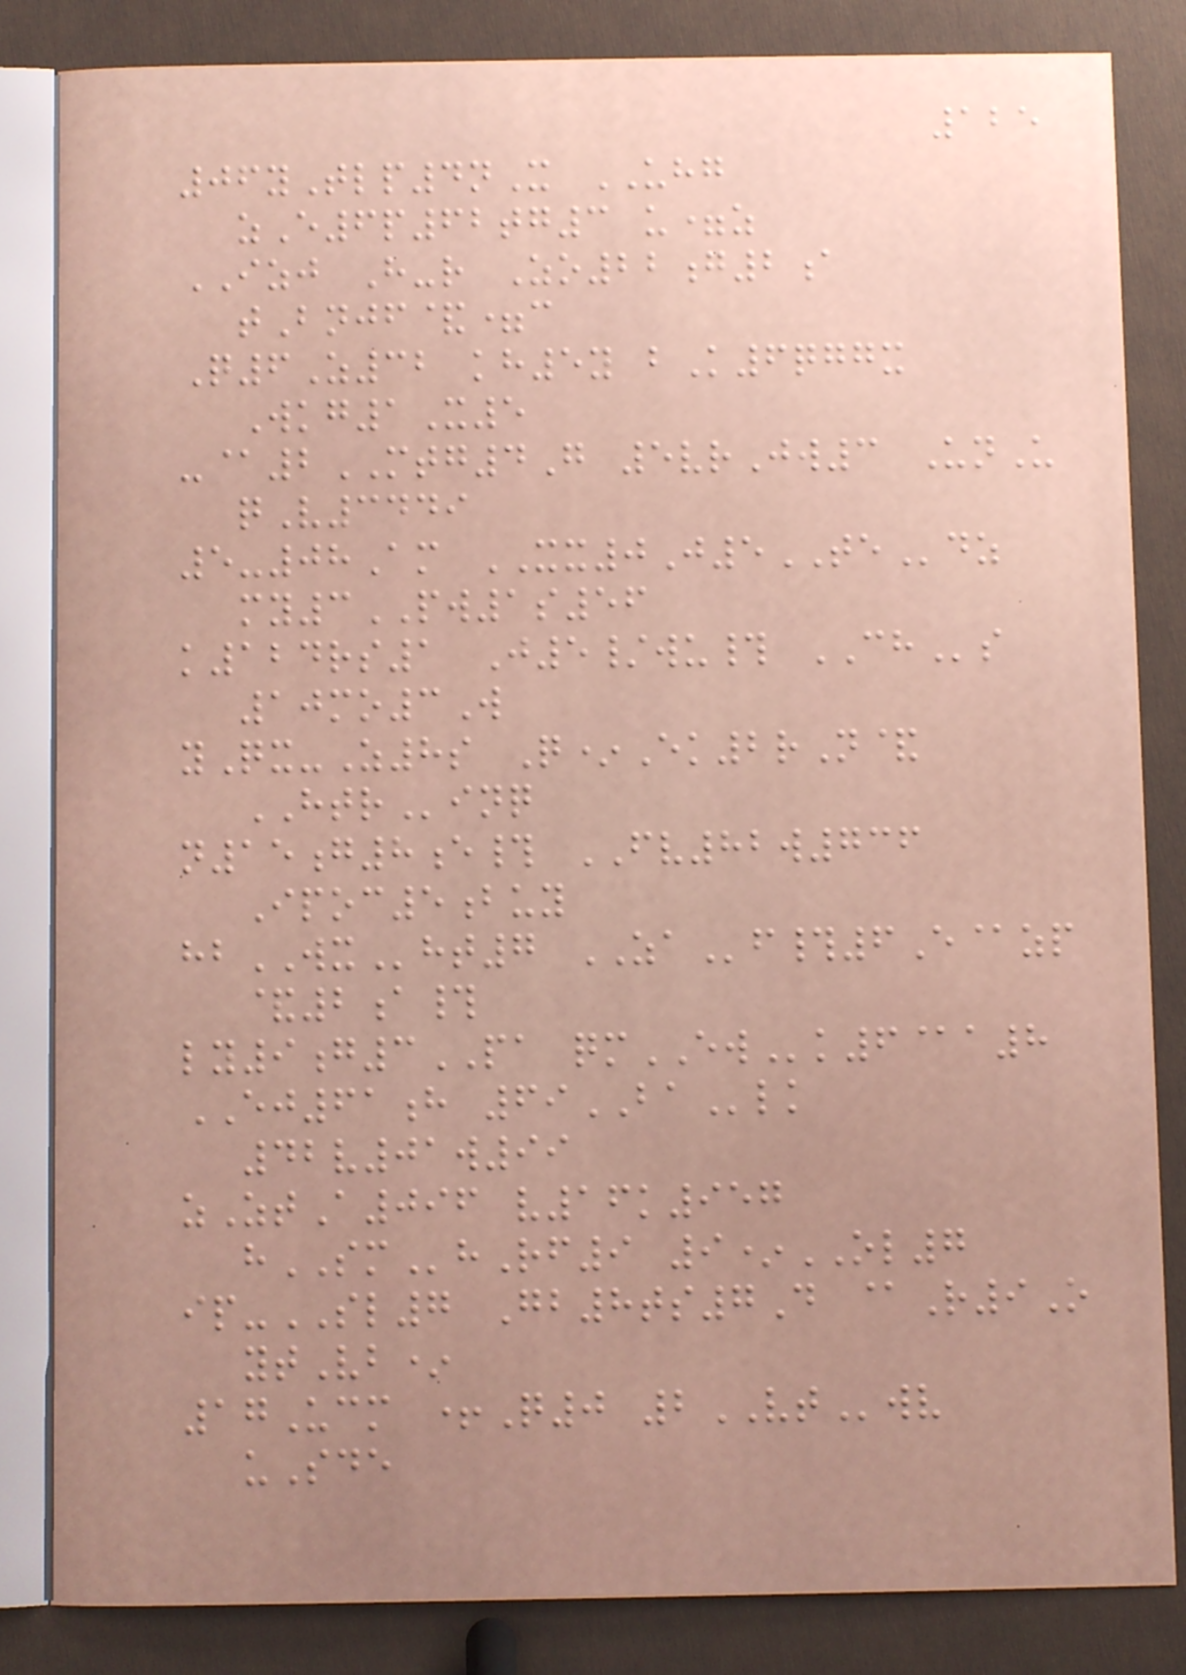125
06yTlp4nX UHG
zE6p62tg3 u=z
IZJ H-r Zo22g2a
tBnjf&=c
Q6Z32 kh5y bK6qggx
Wkg1X5
-@2MTG4G 5vrJw3 UnU
qV3449
5-08Am XX0J5TEdz
my3PW1s56
k124rs1 J5/wu# CHs
10mo3W
yQx-Z8s Q*Ek2rN&
HTRinq
n15g8e# FV82w736
Ipoc5buy
hbWXht7 ZAf#6E@zp
&2a#
ly9g3PA qmEWk6@a8
EJ61h 69BAlk
42v01w99
zZtA096 v16k957
hSMhRf9 9*OL7
ip-SL7 Gb8ts7D @R9O
ytVb*
17Ucm +Q0 2VTwv
uSde
